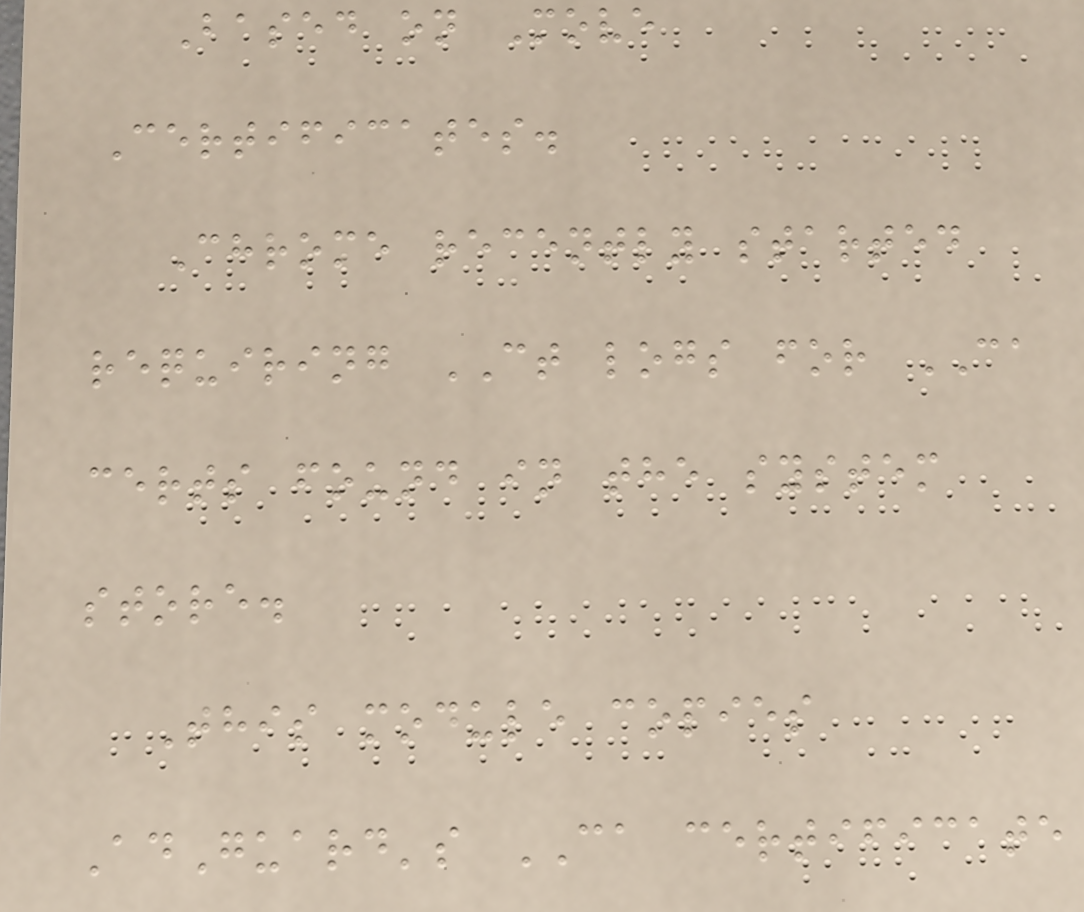Based on Move
Certificates.
Chrome recently started
requiring CT logs for CA
certs found in the system
store.
This module copies
AdGuard's CA certificate
